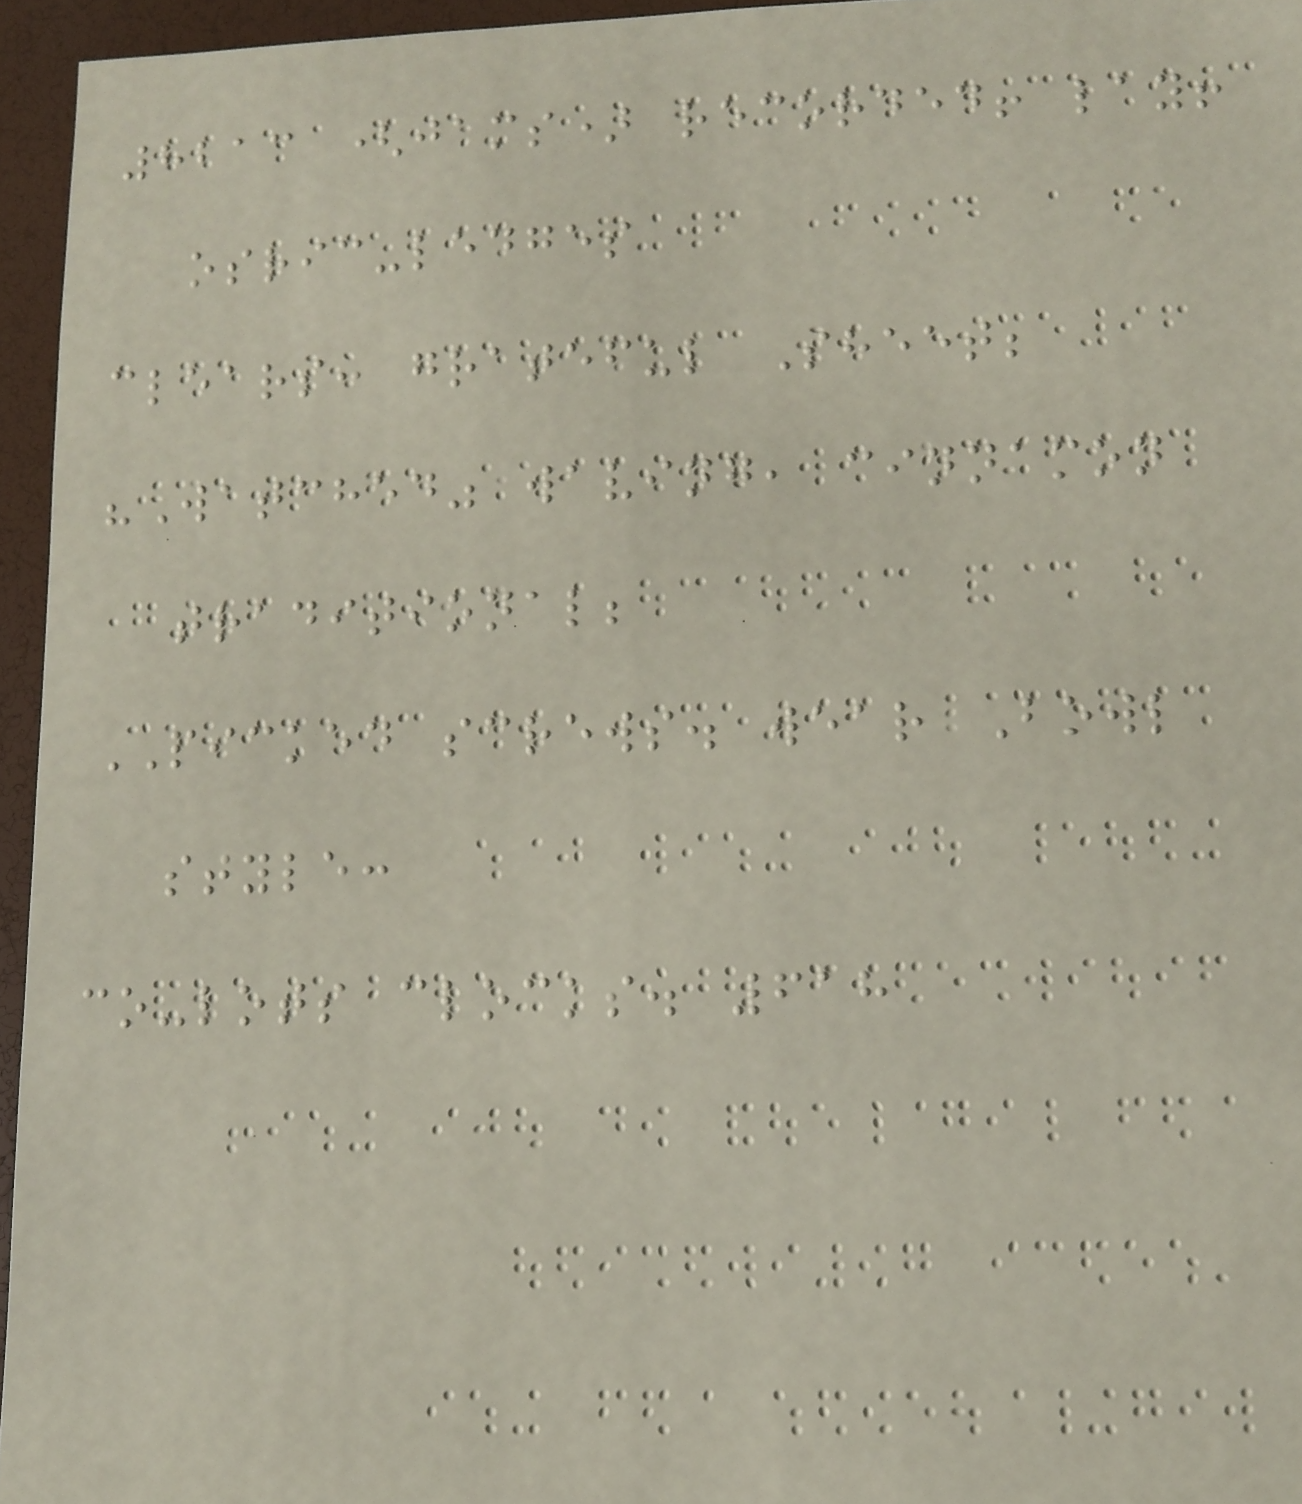8213 (jams) recorded! lay!
osric-ledges
clears: grateful Sheet;
"Watched" waving, cinnamon
traditional;
PICKED screws. wear Bowl
style:
co-lots clocks. 618
